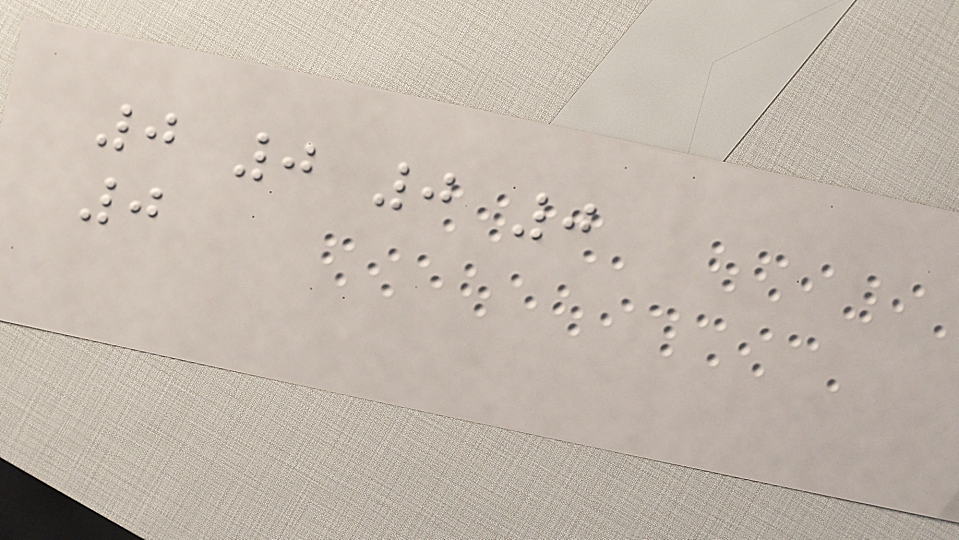0 0 0 0
0
